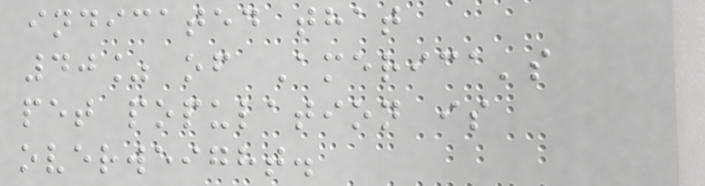indicated that
40% of America's
pet population is
overweight.
